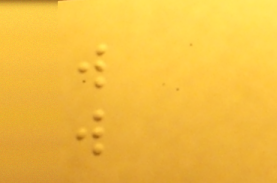w
w
